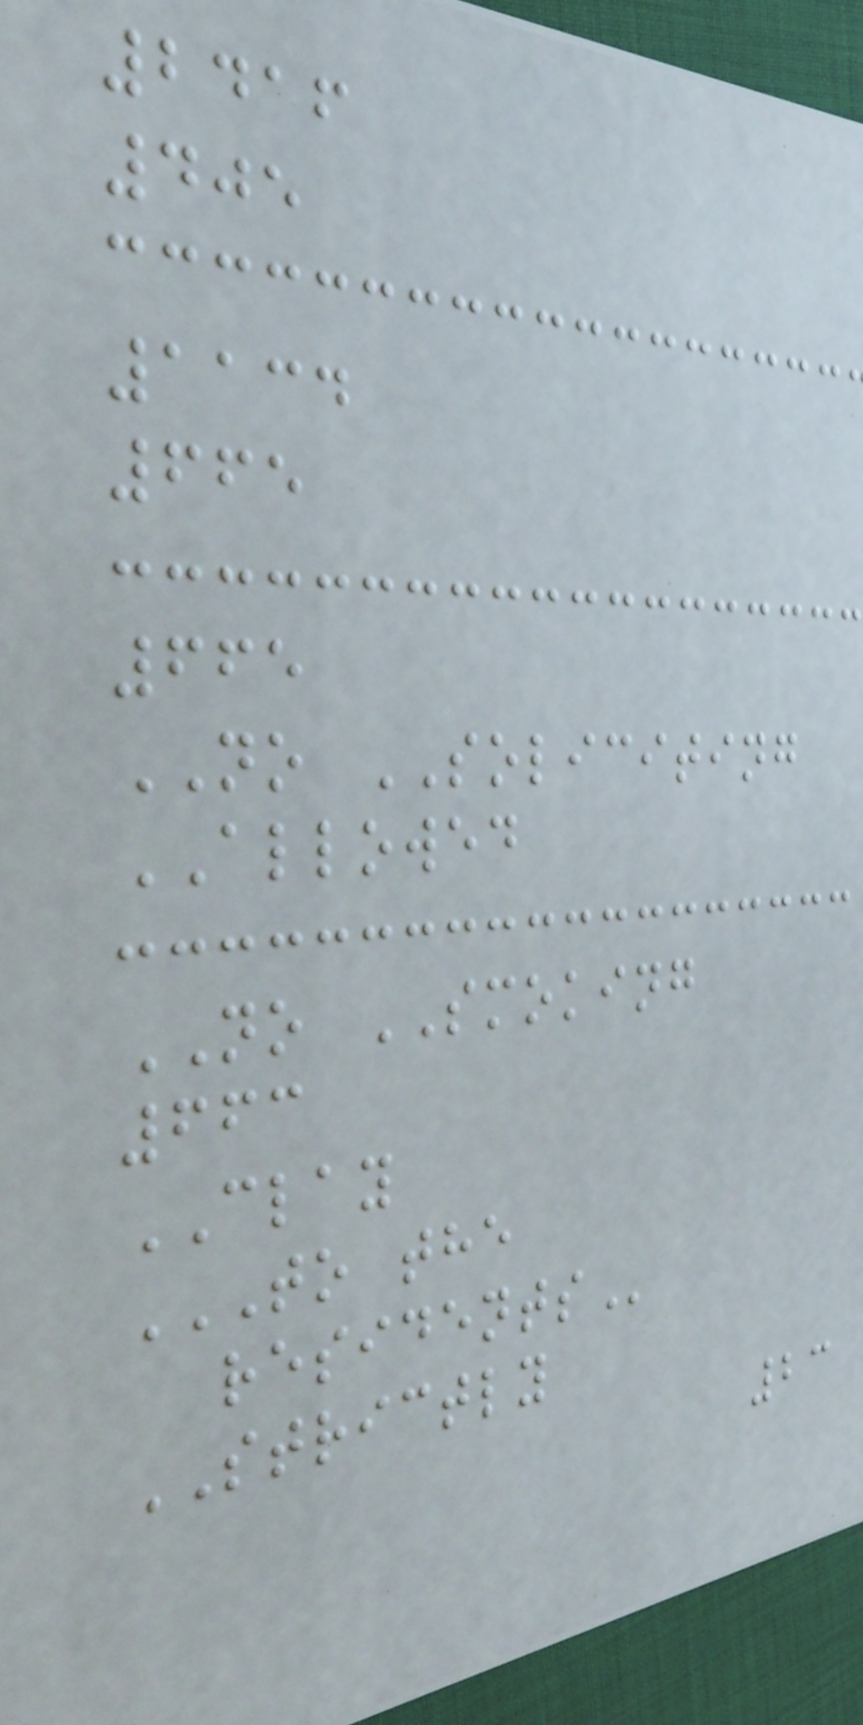2416
405
1134
665
665
NO SOLICITING
ALLOWED
NO SMOKING
663
CLAY
TO THE
RESIDENTS
STRICTLY
23
